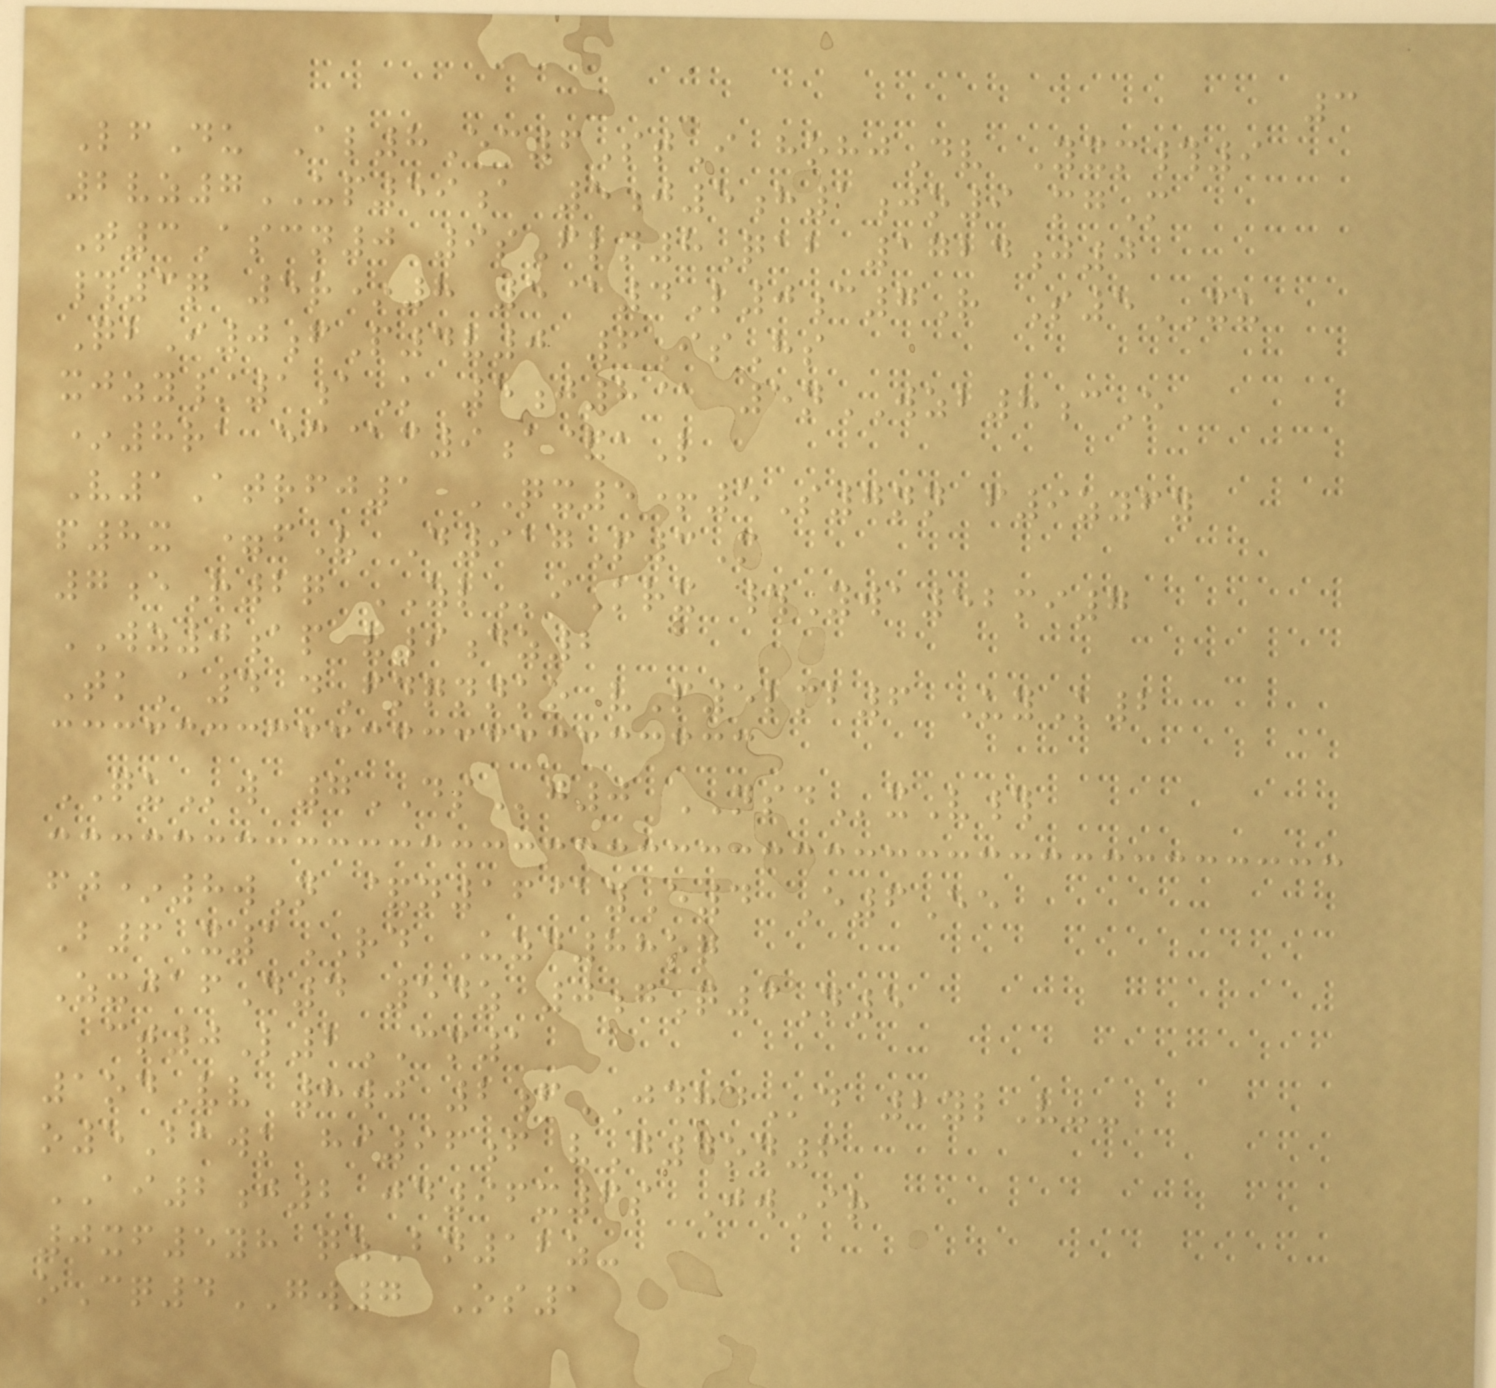3
LfDu Al8Ec6StI hohjDv Yxm#9
2vz7UP59a 5j5h1jo9 mgM
T3Ascn0 9sFln8Qab 1724j0
#3q 5r*8 5@4L0c7R S5XU
QbI0fP4v0 6IsHs
xjzy/1aK 5j8@ 5nWZB8cO
*8ra ec@c9a&aL
V1Atrfj1 QX5+5S7nn f9zyfy
p8x =fV D917P3M
7eR2q ZLiKrx #Ywa52mi7
WZ0ap v9dz2
TkA4 dFnqnnko vP5lmb6 UyK2
QUw 7DSg0 NSDxV#
ft*8wN &n16@yE4 E6Ee
B6X1RD Uzd88oq
ZxjafD4 54z 0gQ3N5
ct0L2CM1
1odVv 8wj 2fJDHDd 2ylV--
o5Bawk hi96f vG4on6
AI2j2 jd96x6s JwIr
0xf5yh qzBn12z-
oCq4GW7 Os1
